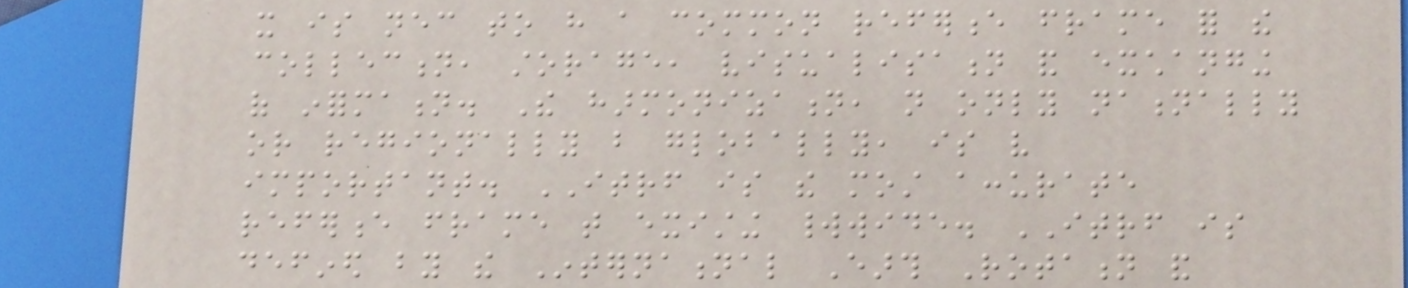it is necessary to have a common reference frame for the
collection, storage, visualisation and exchanging
of information. The harmonization, not only nationally
or regionally but globally, is very
important. ITRF is the most accurate
reference frame that existing worldwide. ITRF is
defined by the International Earth Rotation and
